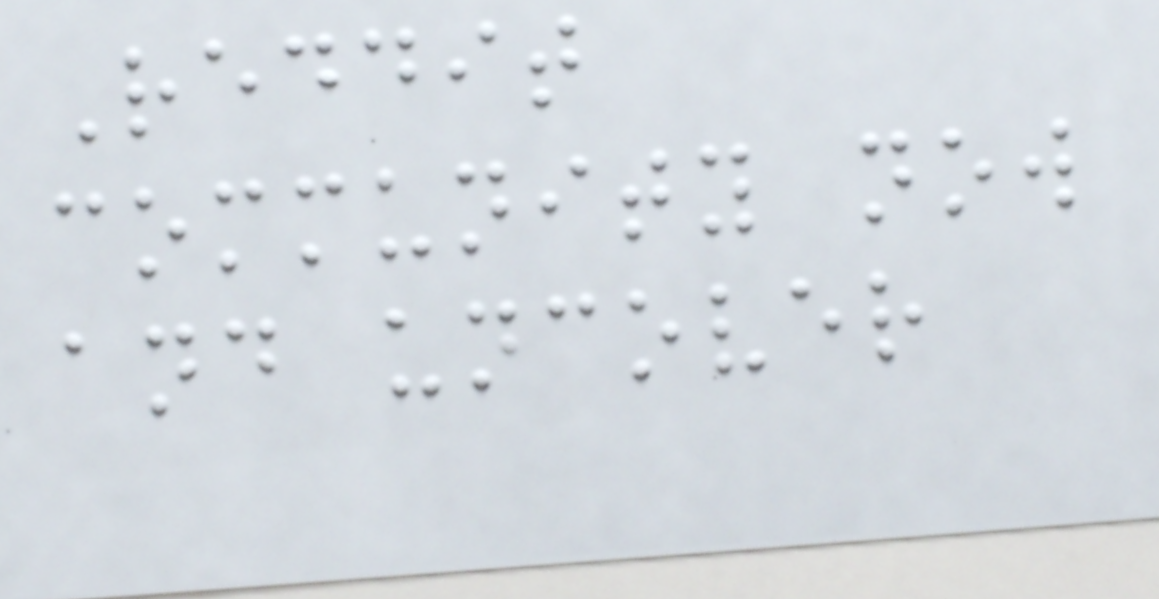Reddit
community now
and uncover
